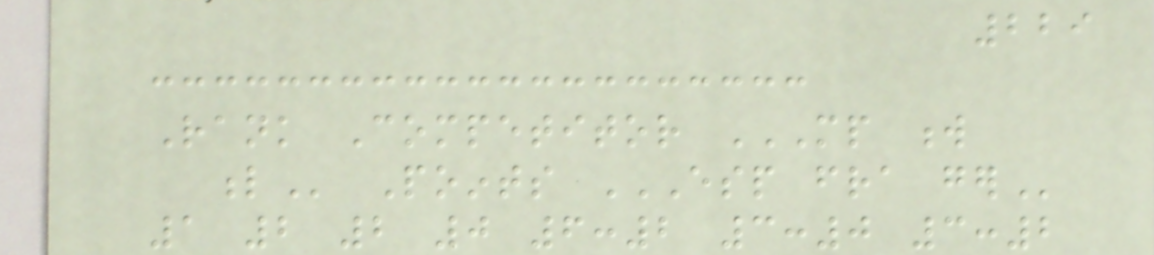229
Rank Competitor MP W
L Points ESP FRA GER
1 2 2 0 6:2 3:0 3:2
